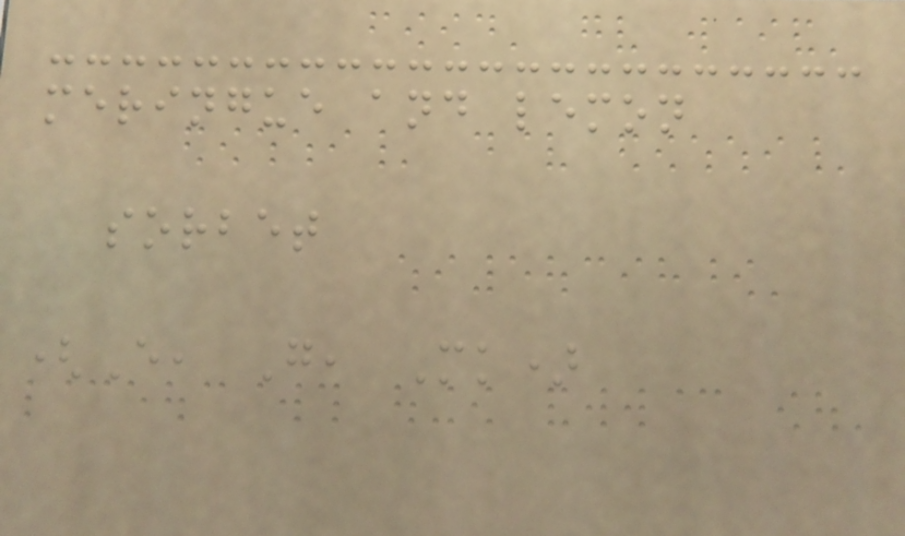meringue and lemon
sorbet
(E, G, Mk)
